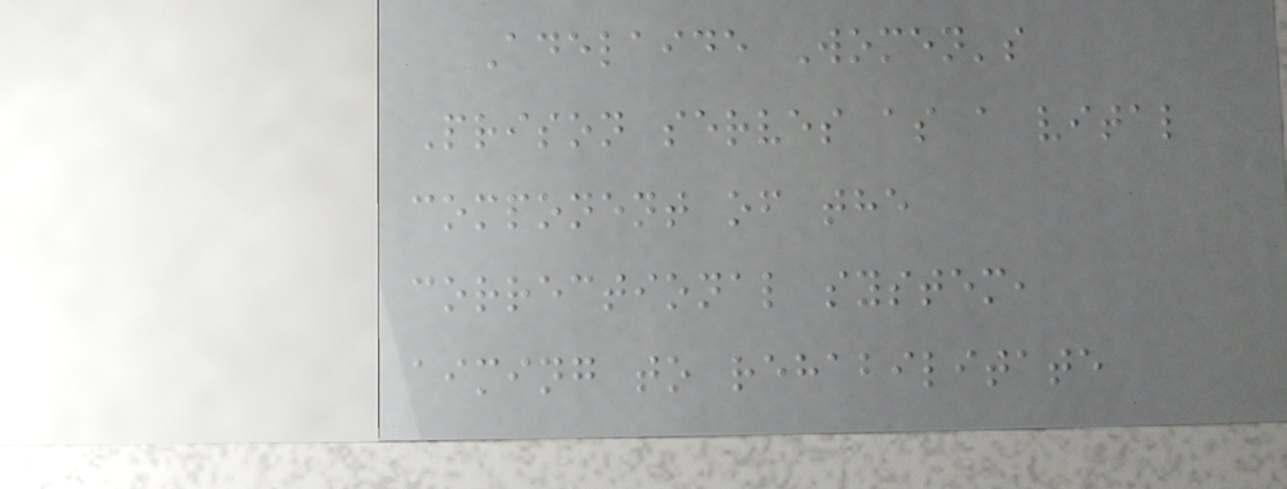Adelaide Women's
Prison serves as a vital
component of the
correctional system,
aiming to rehabilitate
